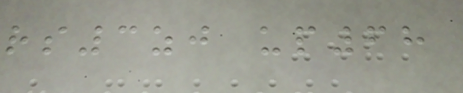rs3zj up68
